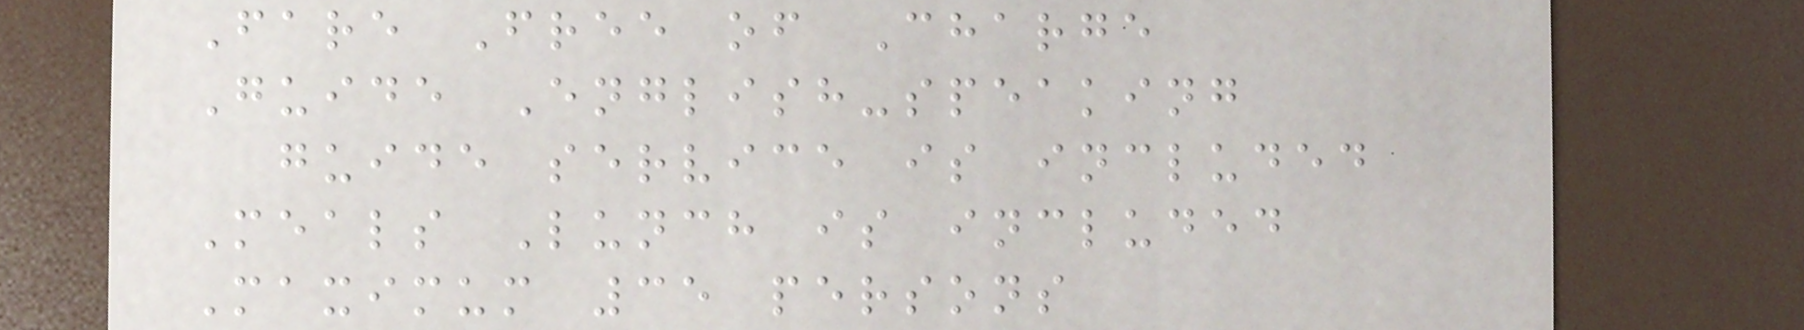Fare Free of Charge
Guide English-speaking
guide service is included
Meals Lunch is included
Maximum 35 persons
